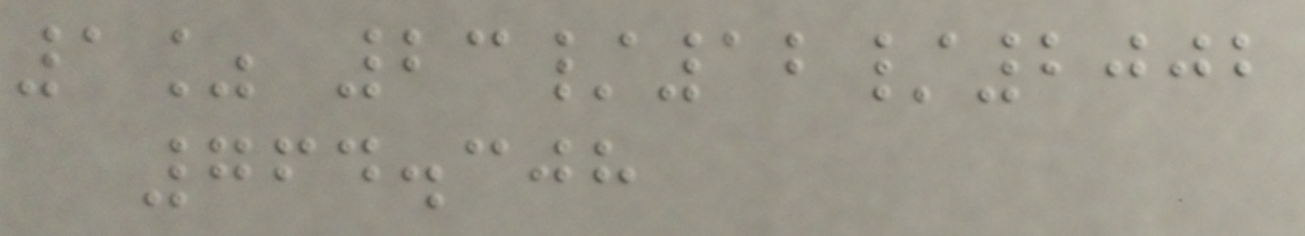1% 23/12/2002
764.308
